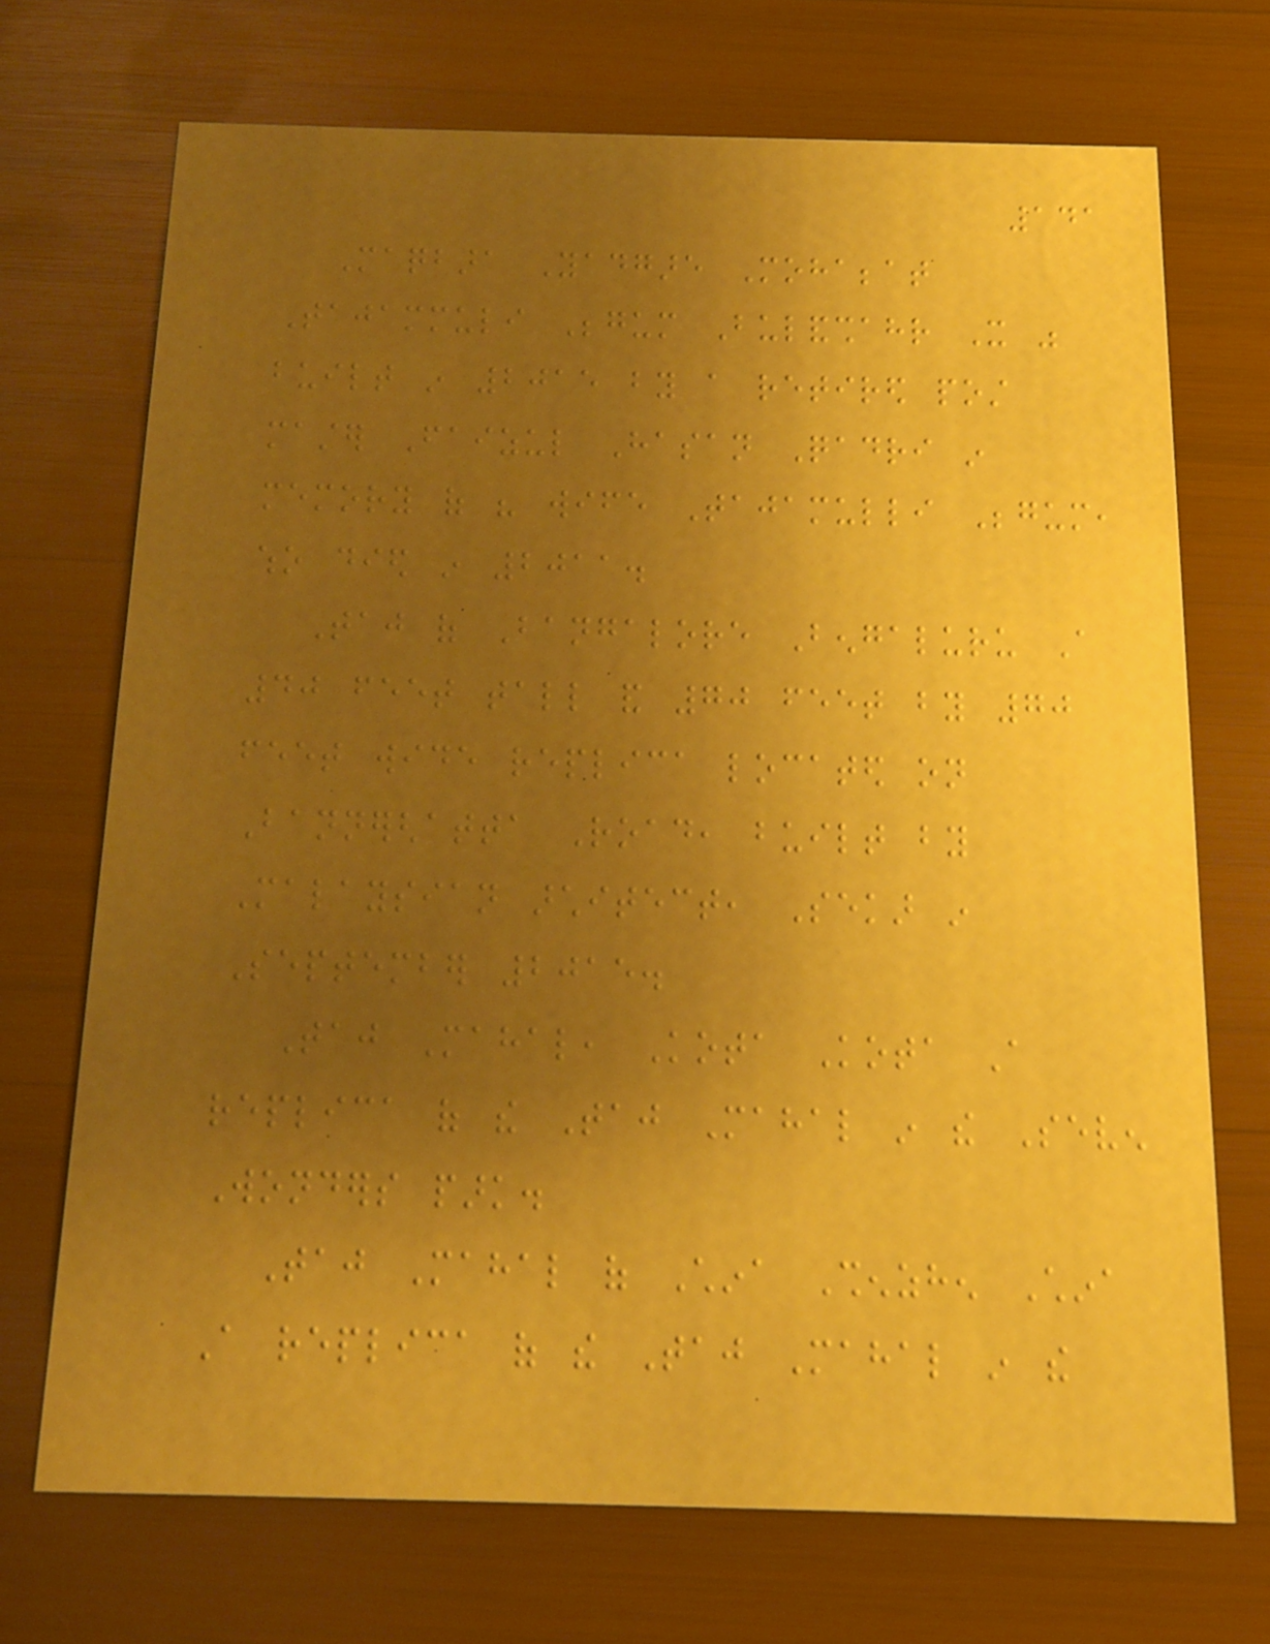141
Maqbara Yadgare Mohabbat
Tajammuli Begum Bulandshahr It was
built in 2015 by a retired post
master Faizul Hasan Qadri in
memory of his wife Tajamulli Begum,
who died in 2011.
Taj of Bangalore Bengaluru A
40 feet tall and 70 feet by 70
feet wide replica located on
Bannerghatta Road, built by
Malaysian architect, Sekar in
September 2015.
Taj Mahal, Kota Kota A
replica of the Taj Mahal in the Seven
Wonders park.
Taj Mahal of China Shenzhen China
A replica of the Taj Mahal in the
